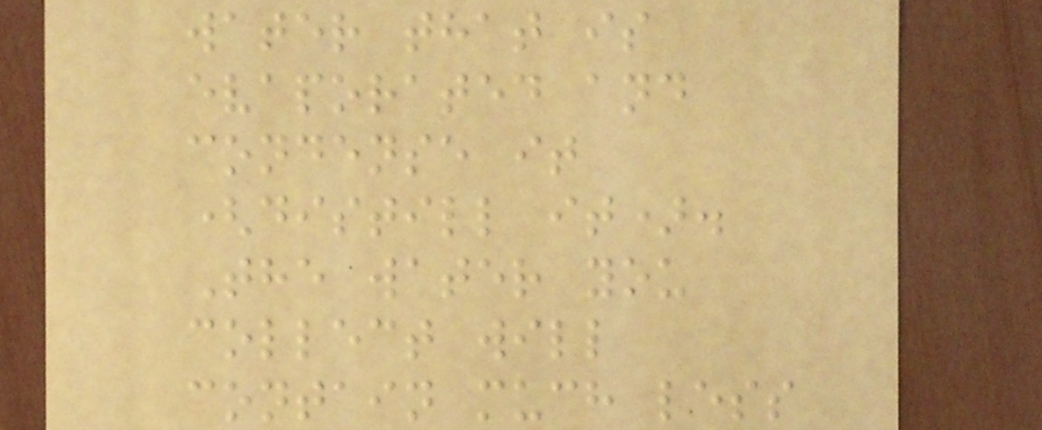water that is
evaporated and
condense it
(distill it).
The water you
collect will
contain much less
